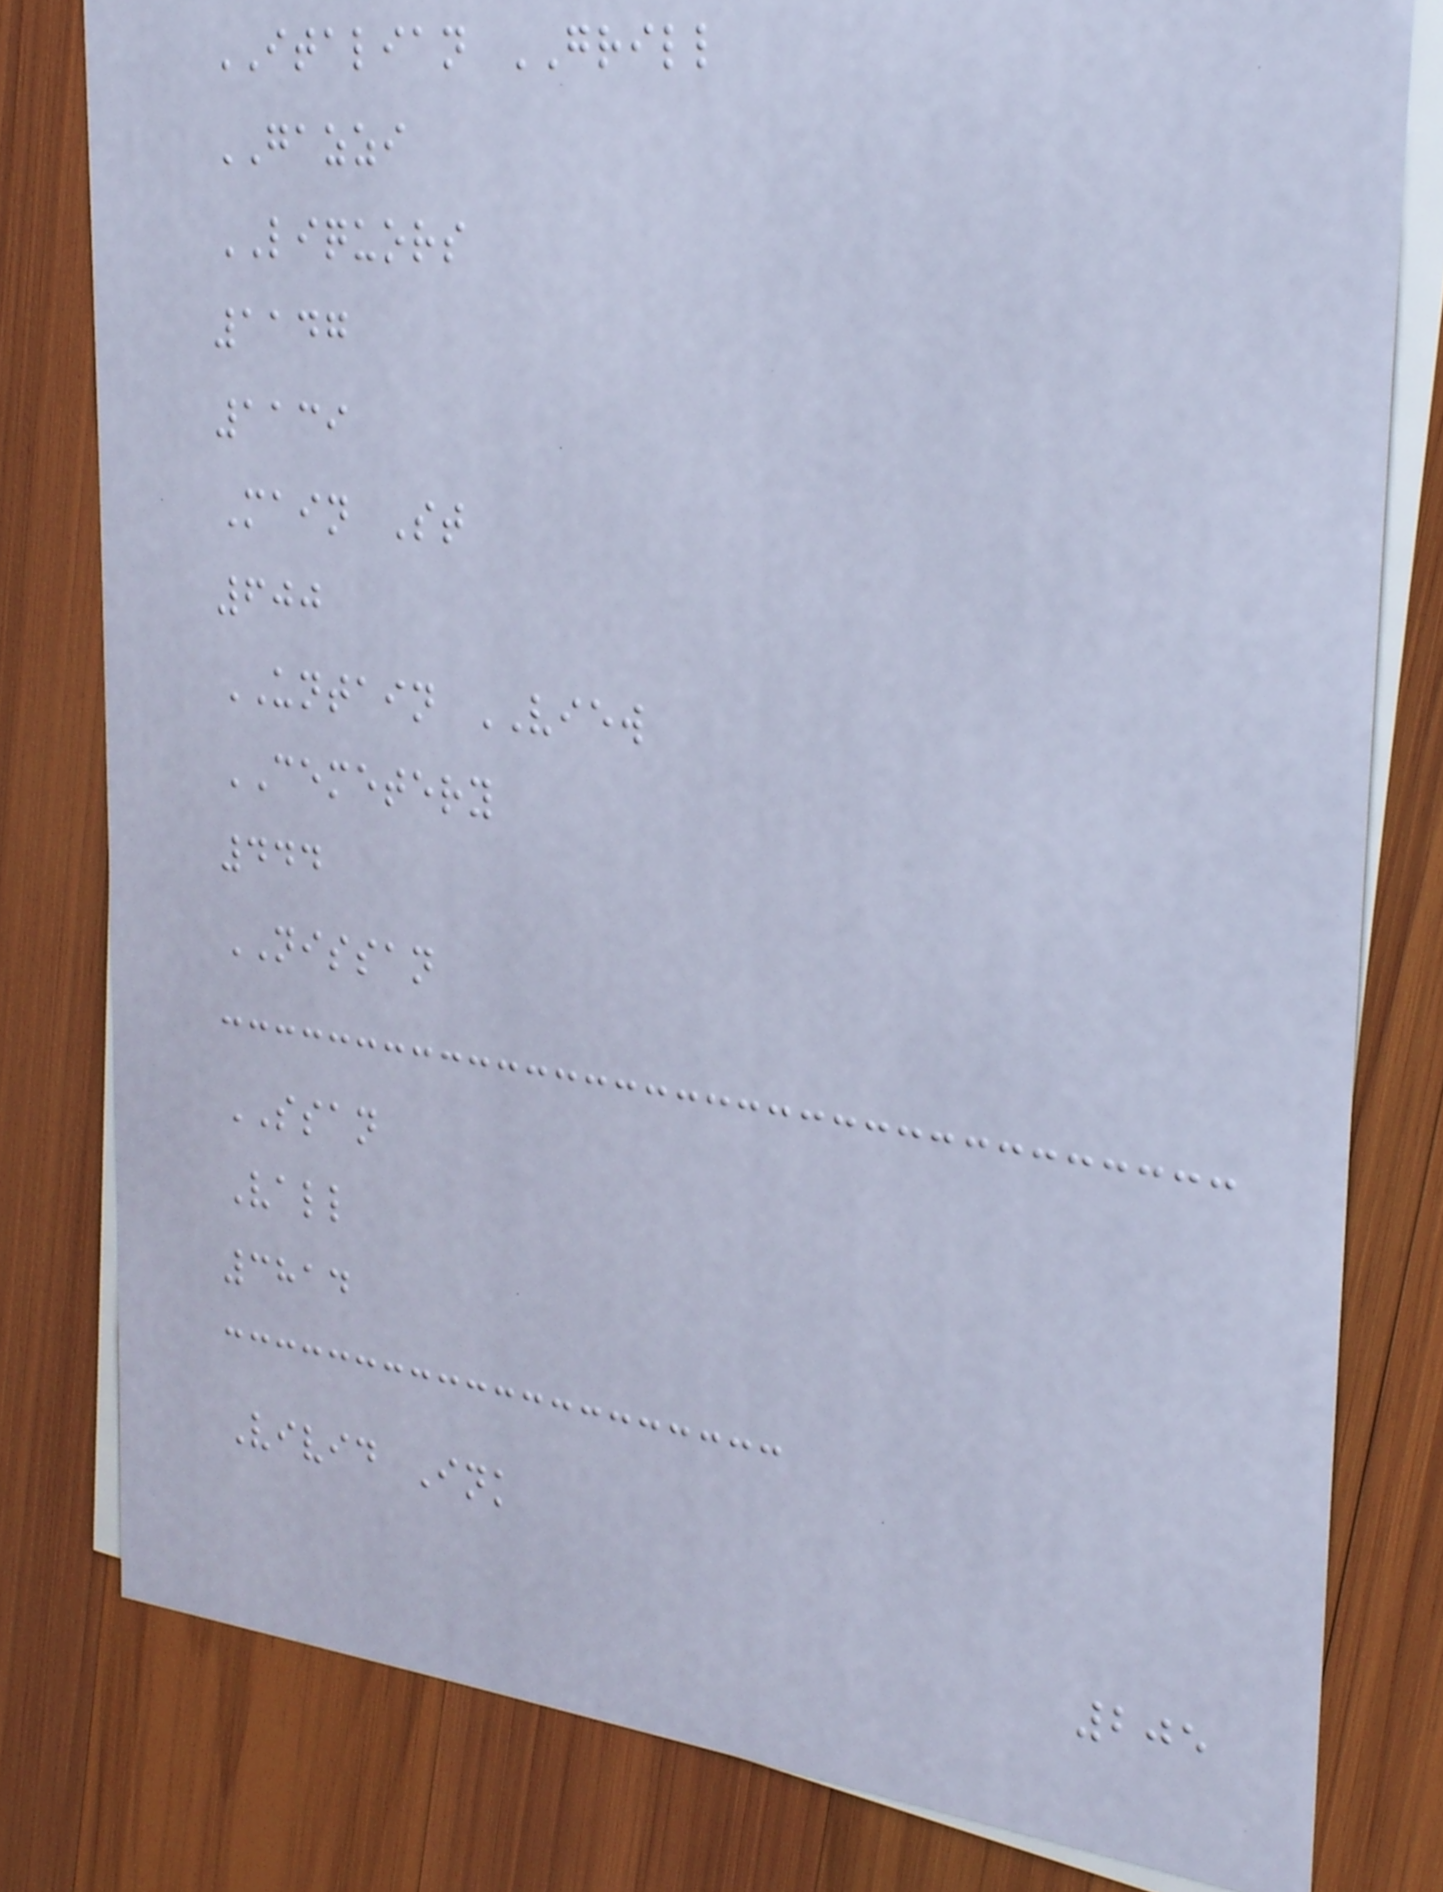ITALIAN GRILL
GAZZI
LIQUORS
1147
1139
Main St
600
UNTAIN VIEW
CEMETERY
444
NISSAN
SSAN
Vall
3814
Vivid Ink
205
